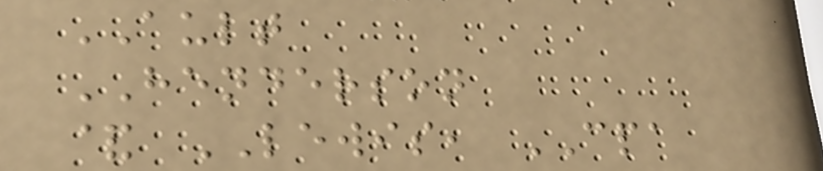AULT
HENDERSON
& LEWIS, CPA
